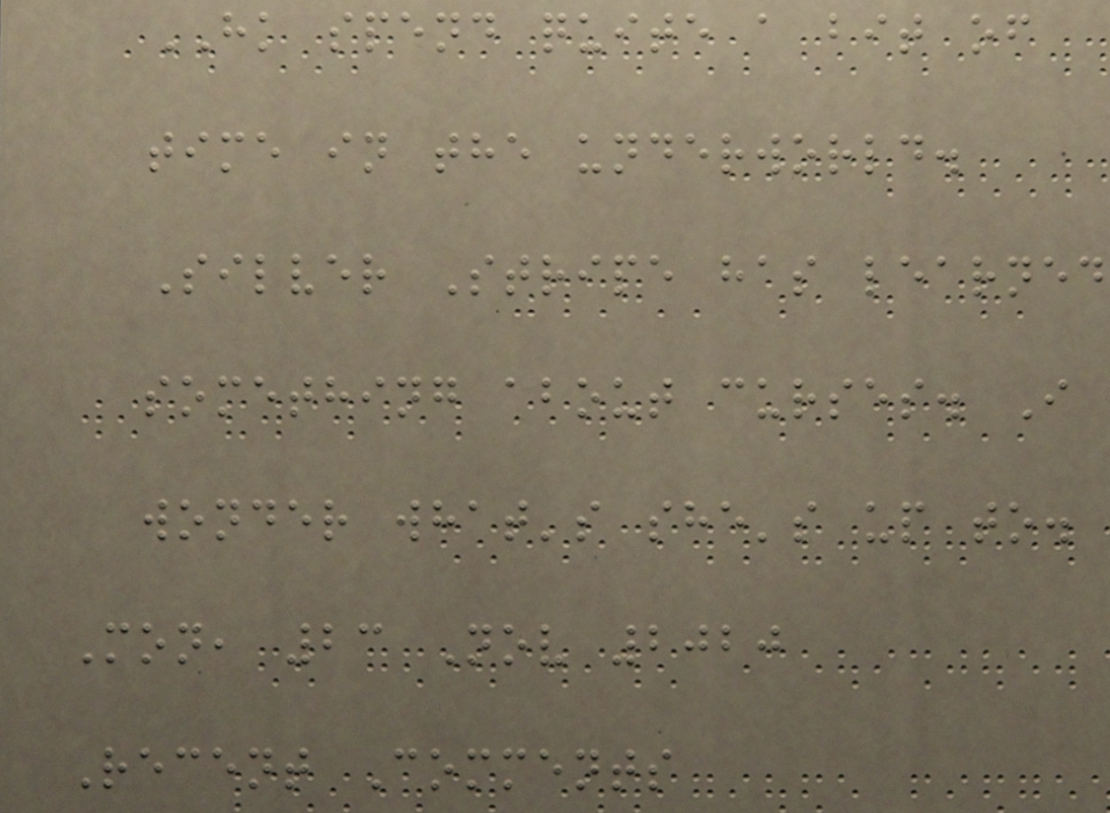HK spend quite a bit of
time in the underworld.
Silver Stripe has learned
something about curses. I
wonder what's she's up to.
Mon, 23 Nov 2020
Recent Comments
